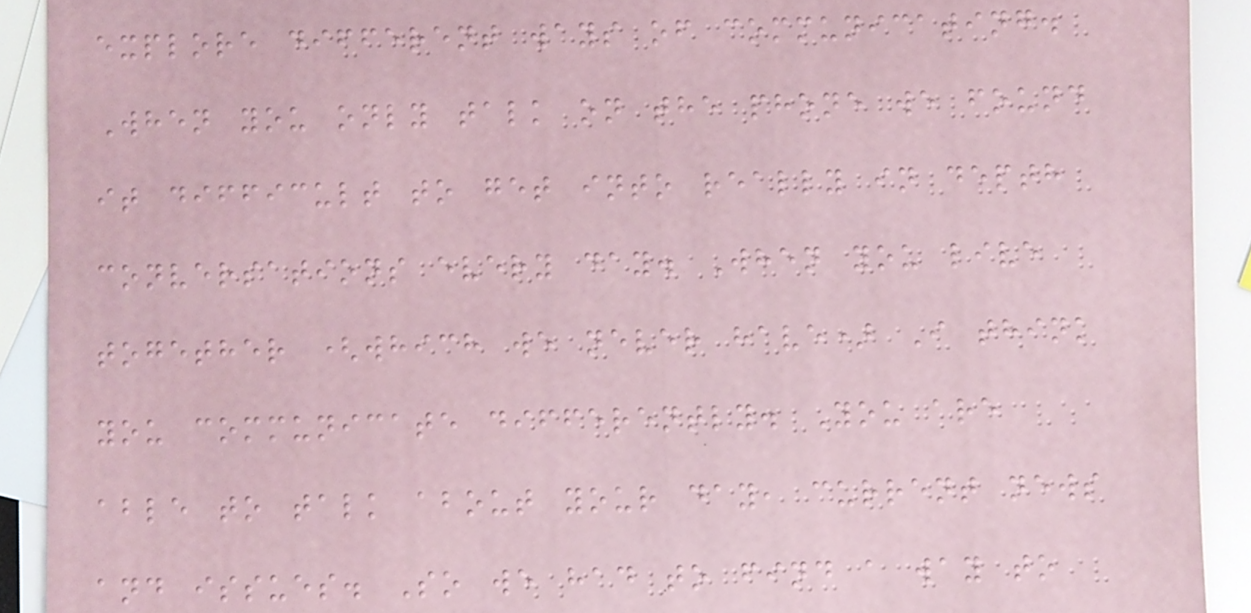explore different ways of communicating.
When you only talk on the phone we found
it difficult to get into really in depth
conversations every day. When you live
together (which we never have) I think
you communicate differently. You are
able to talk about your day, current news
and issues. So we had to find a way to
